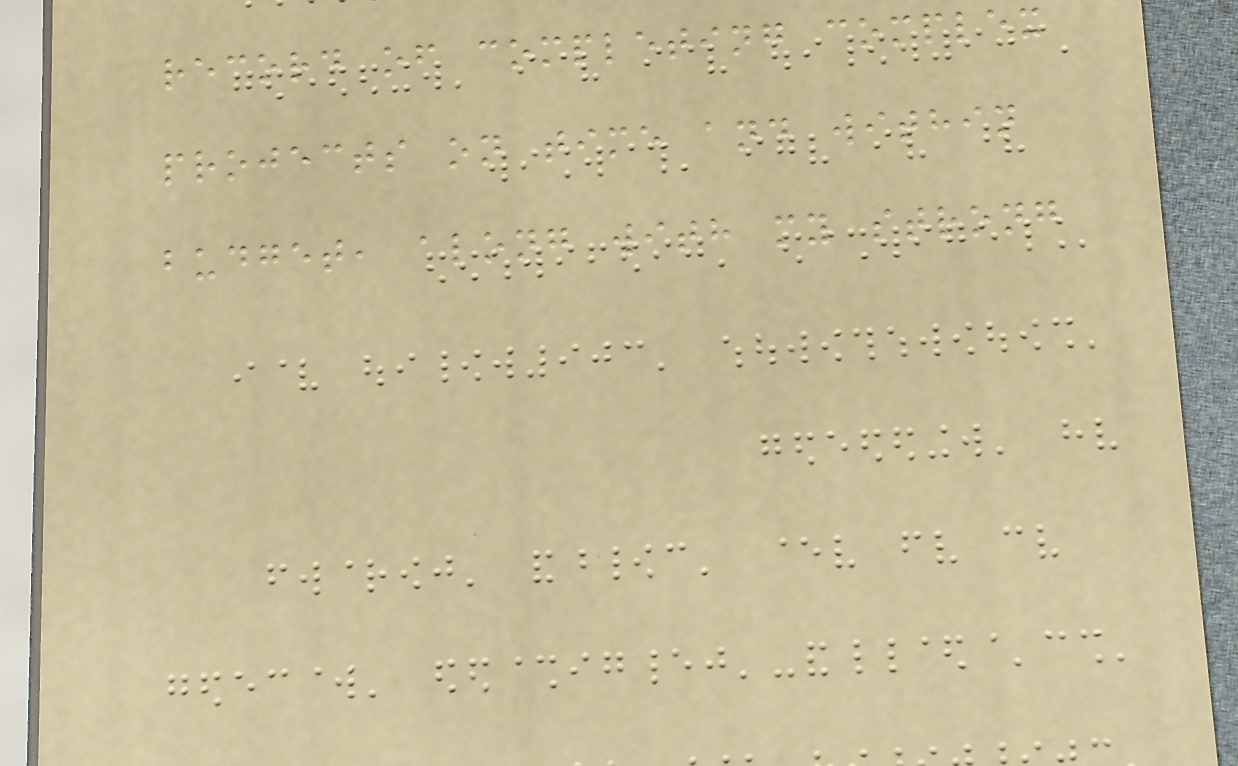record of completing complex
projects on time and within
budget, along with my strong
